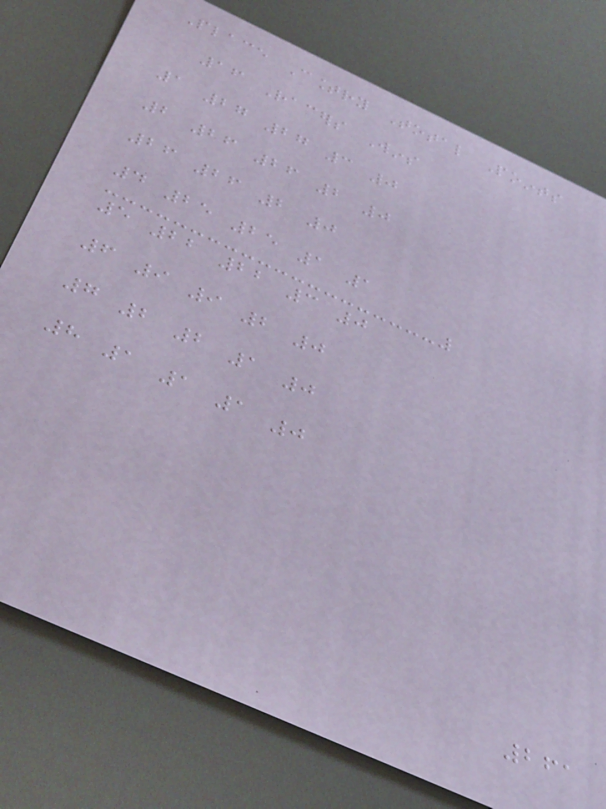Place Country Total Points
16 Racers Wins
1 27 27 3 0
2 26 26 2 0
26 26 2 0
4 25 25 1 1
5 22 22 3 0
6 9 9 2 0
7 2 2 1 0
8 1 1 1 0
261
